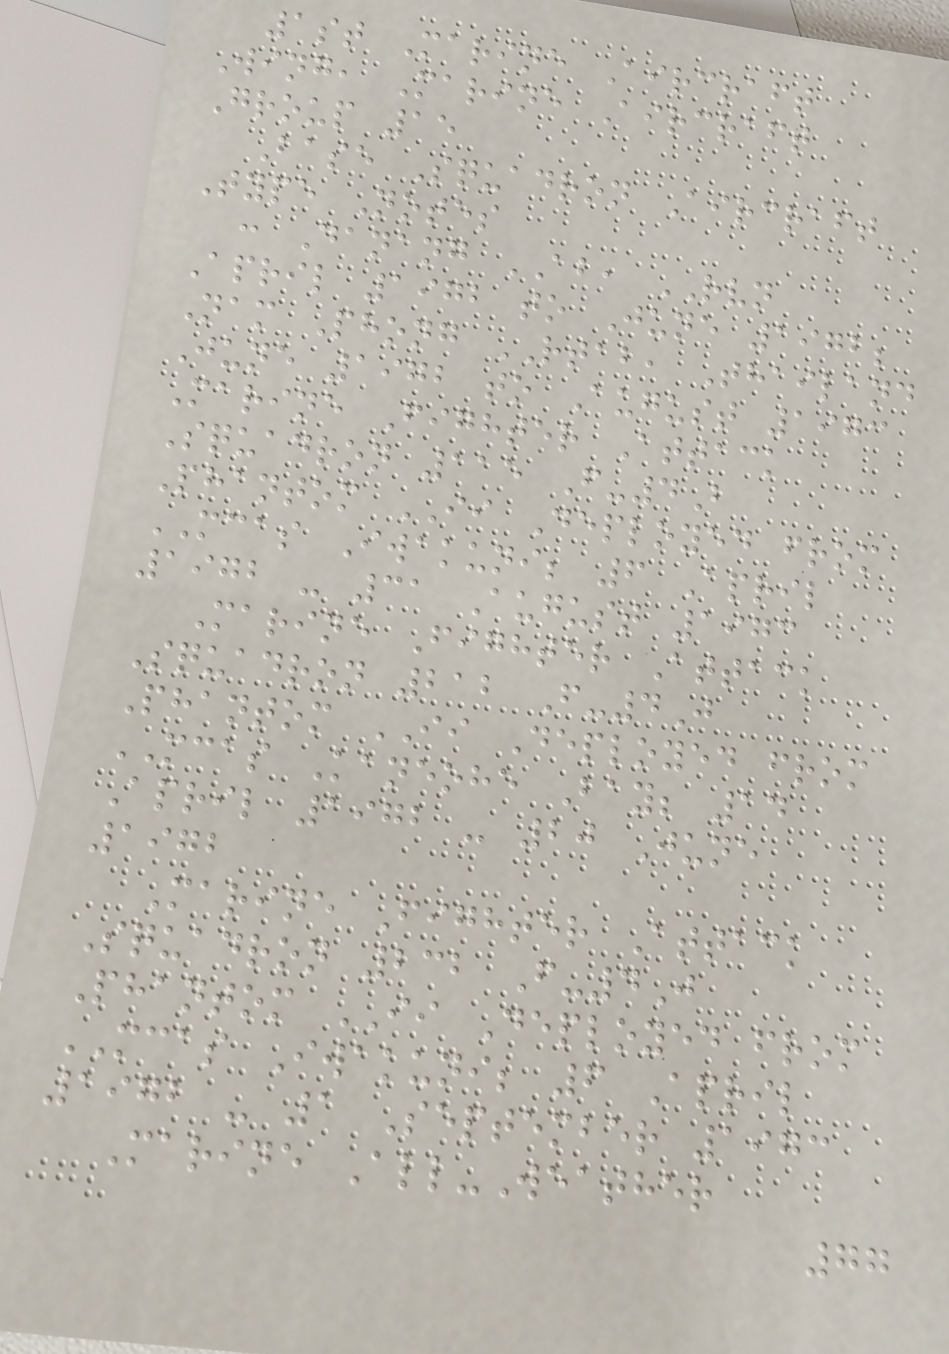1st Marine Aircraft
Wing, Marine Aircraft
Group 15
Base Squadron Aircraft
Type Notes
: Danang AB, RVN
April 1972 to June 1972;
Nam Phong RTAB, Thailand
June 1972 to August 1973
Marine Fighter Attack
Squadron 115 F-4B
Phantom II Deployed from
MCAS Iwakuni; 6 April
1972 - 31 August 1973
Marine Fighter Attack
Squadron 212 F-4J
Phantom II Deployed from
MCAS Kaneohe Bay; 14
April 1972 - 20 June
1972
Marine Fighter Attack
Squadron 232 F-4J
Phantom II Deployed from
MCAS Iwakuni; 6 April
1972 - 1 September 1973
Marine All-Weather
77
